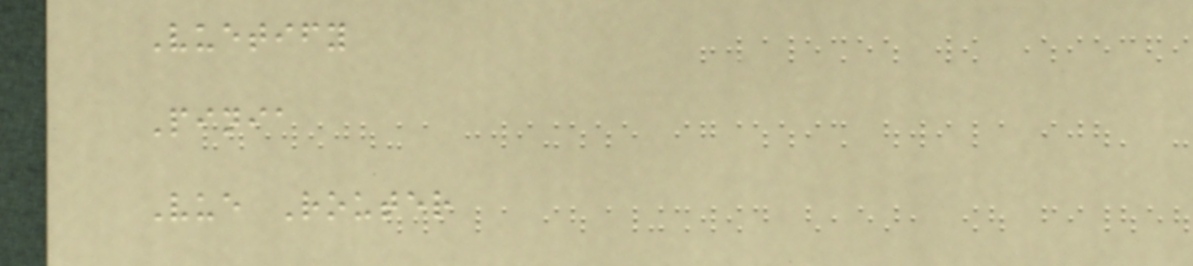Vuetify
Pinia
Vue Router
